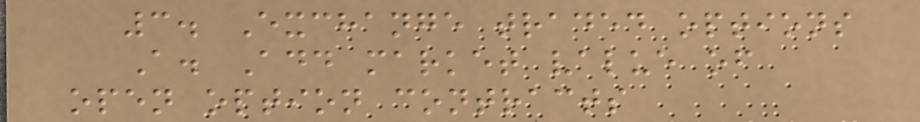3. Exchange traded options
A. Add market value of
open option contracts
